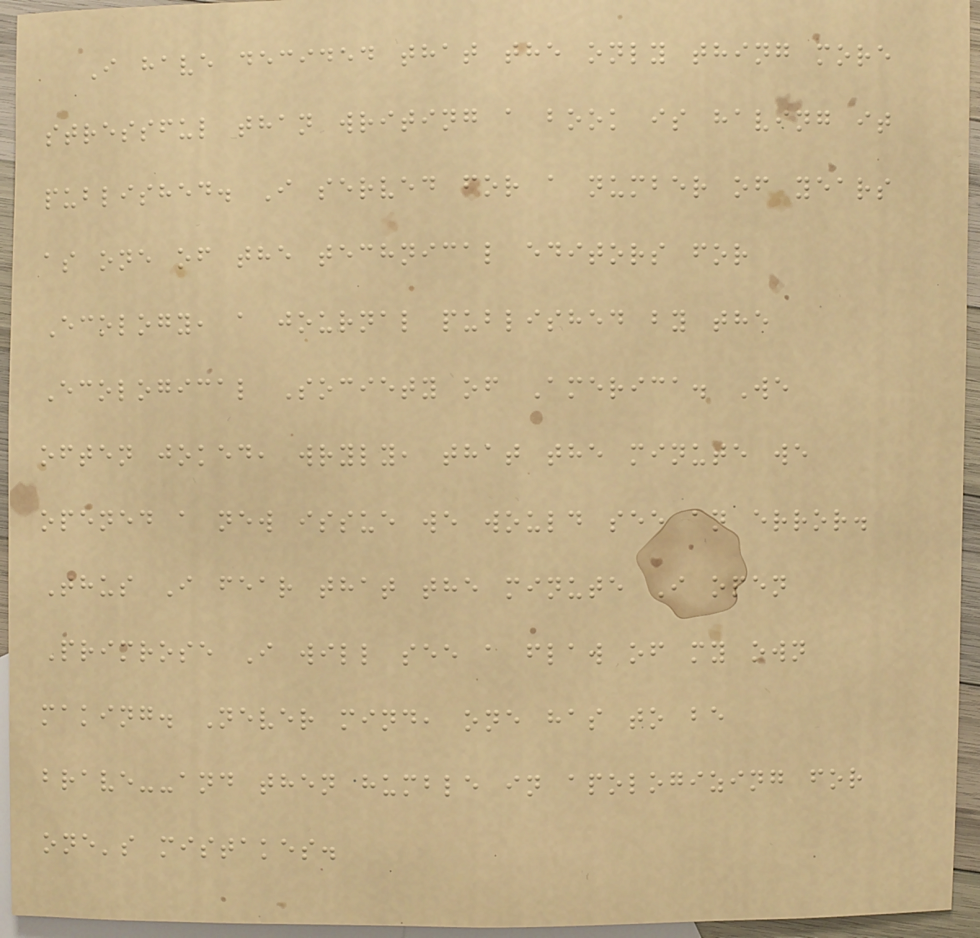I have decided that the only thing more
stressful than writing a book is having it
published. I served for a number of years
as one of the technical editors for
Ecology, a journal published by the
Ecological Society of America. We
often joked, wryly, that the minute we
opened a new issue we would see an error.
Thus I fear that the minute I open
Primrose I will see a flaw of my own
making. Never mind, one has to be
brave--and then humble in apologizing for
one's mistakes.
